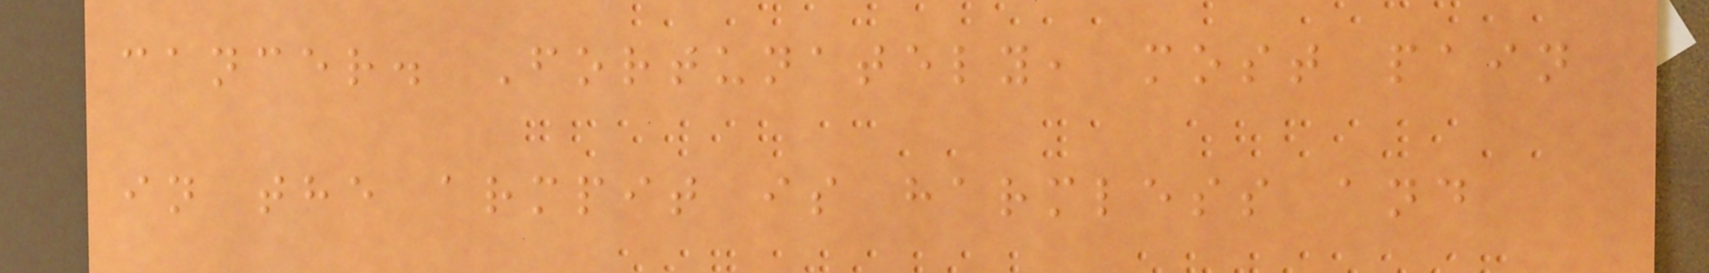cancer. Fortunately, most pain
in the armpit is harmless and
